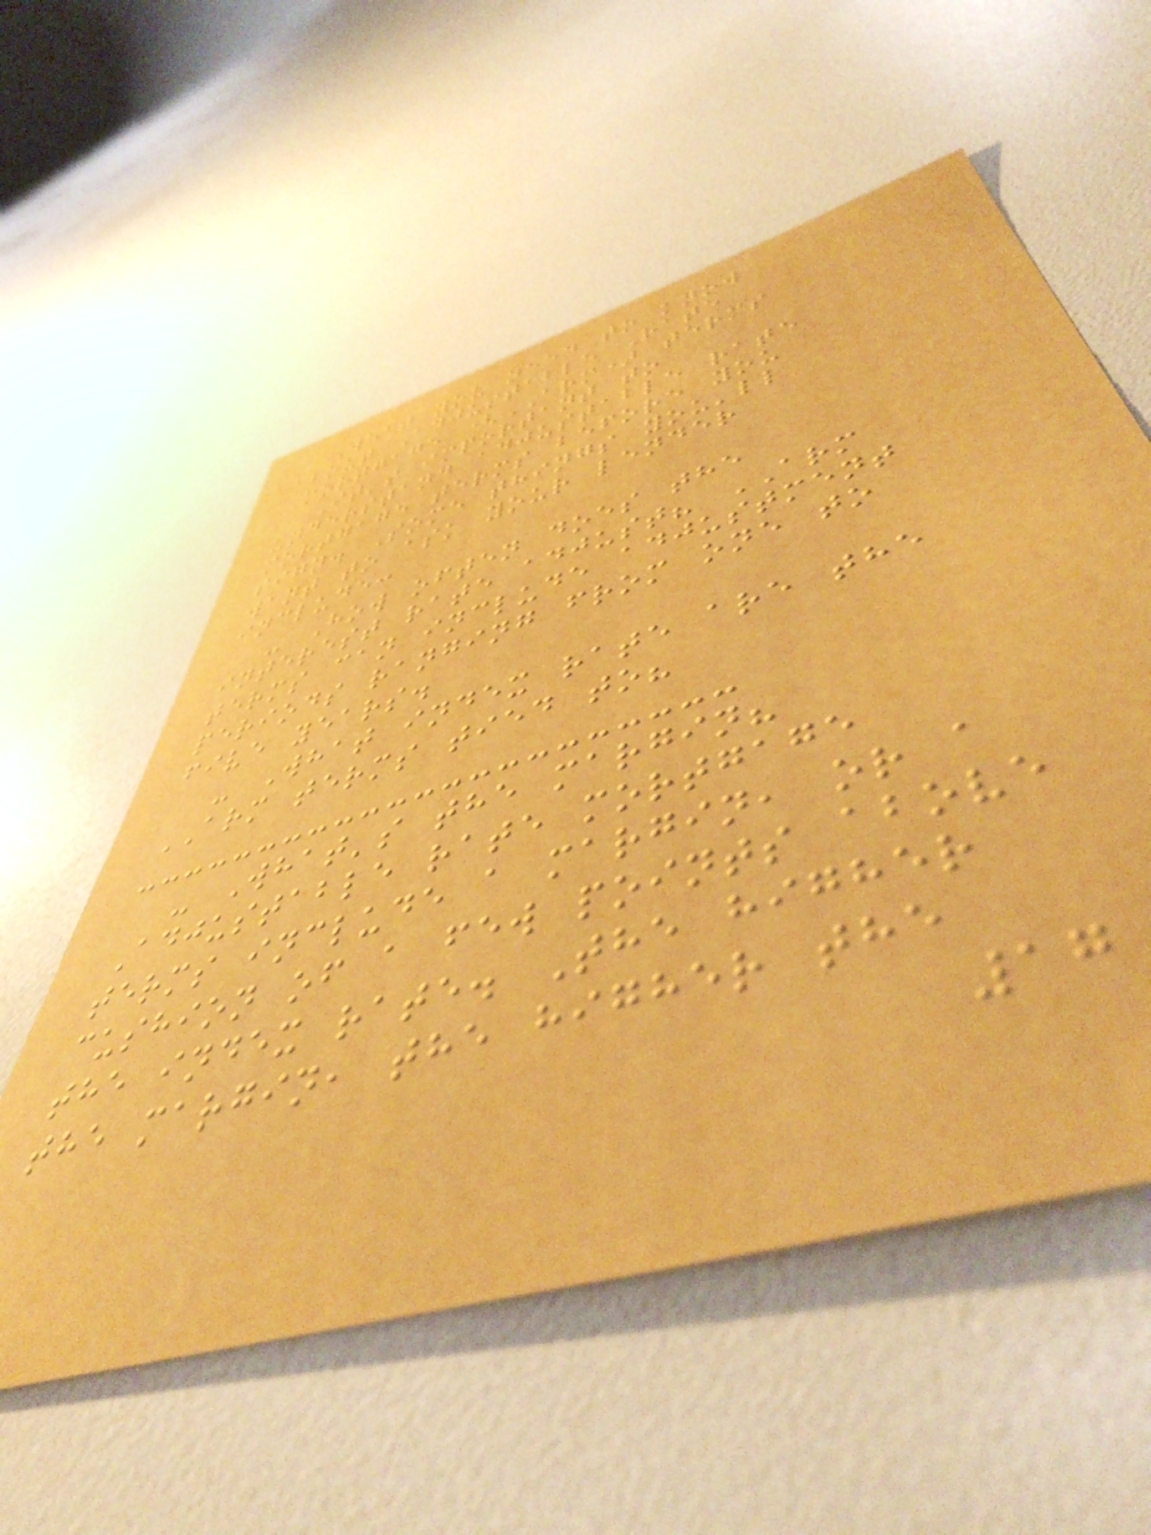What you need to know
about Adjustable Rate
Mortgage (ARM) terms
It's important to
understand adjustable rate
mortgage terms before you
sign. Some things you'll
want to ask your lender
include:
- How often does the
interest rate adjust? ARM
terms can include adjustment
periods ranging from one to
five years.
- What index rate are the
ARM terms tied to?
- What's the margin?
Adjustable rate mortgage
terms include a margin, or a
cushion of a few points above
the index rate. The higher
the margin, the higher the
17
